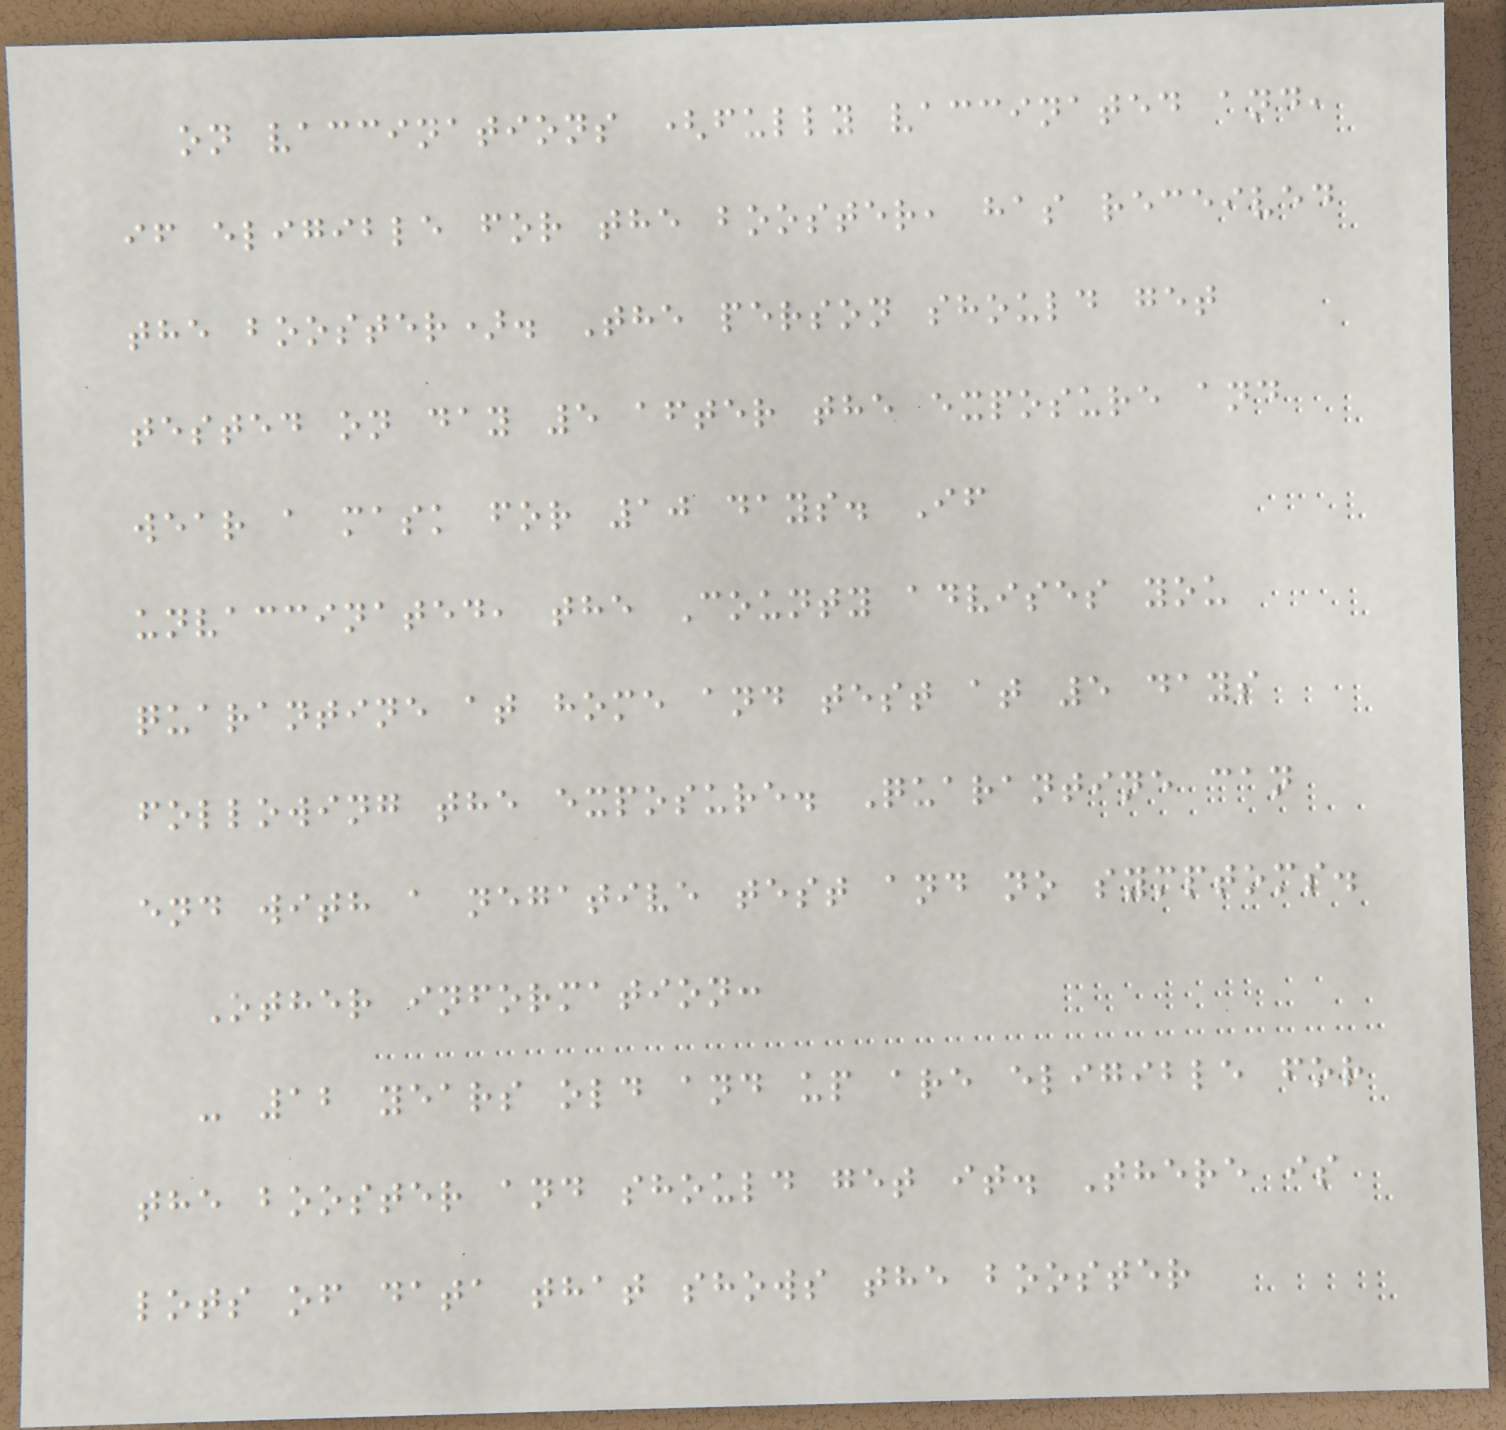on vaccinations (fully vaccinated and,
if eligible for the booster, has received
the booster). The person should get
tested on day 5 after the exposure and
wear a mask for 10 days. If
unvaccinated, the County advises you
quarantine at home and test at 5 days
following the exposure. Quarantine can
end with a negative test and no symptoms.
Other information:
- 12 years old and up are eligible for
the booster and should get it. There is
lots of data that shows the booster
